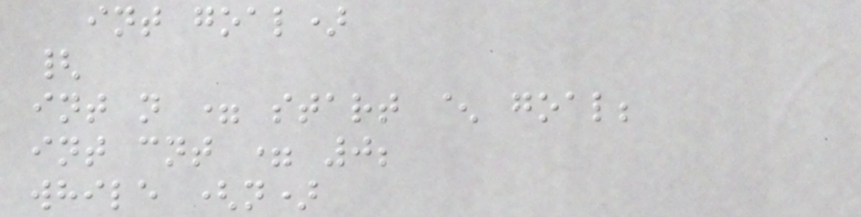int goal)
{
int n = start ^ goal;
int cnt = 0;
while (n)
